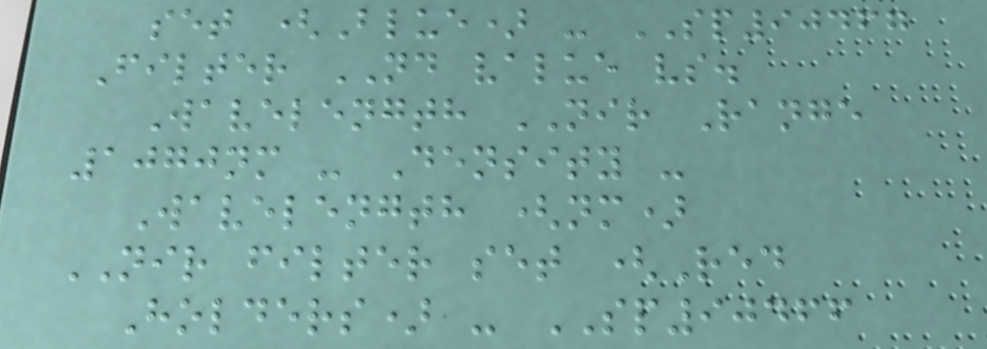set (Blue) - SP90467
Filter ND value vs.
Wavelength NIR Range
1070nm - Density -
Wavelength (nm)
NIR filter set (Red
Holders) - SP90466
